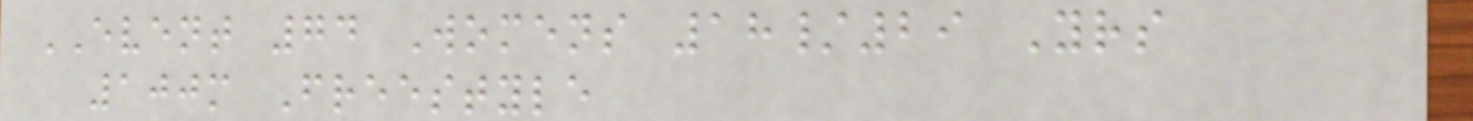EVENT 74 Womens 18/29 Yrs
100m Freestyle
